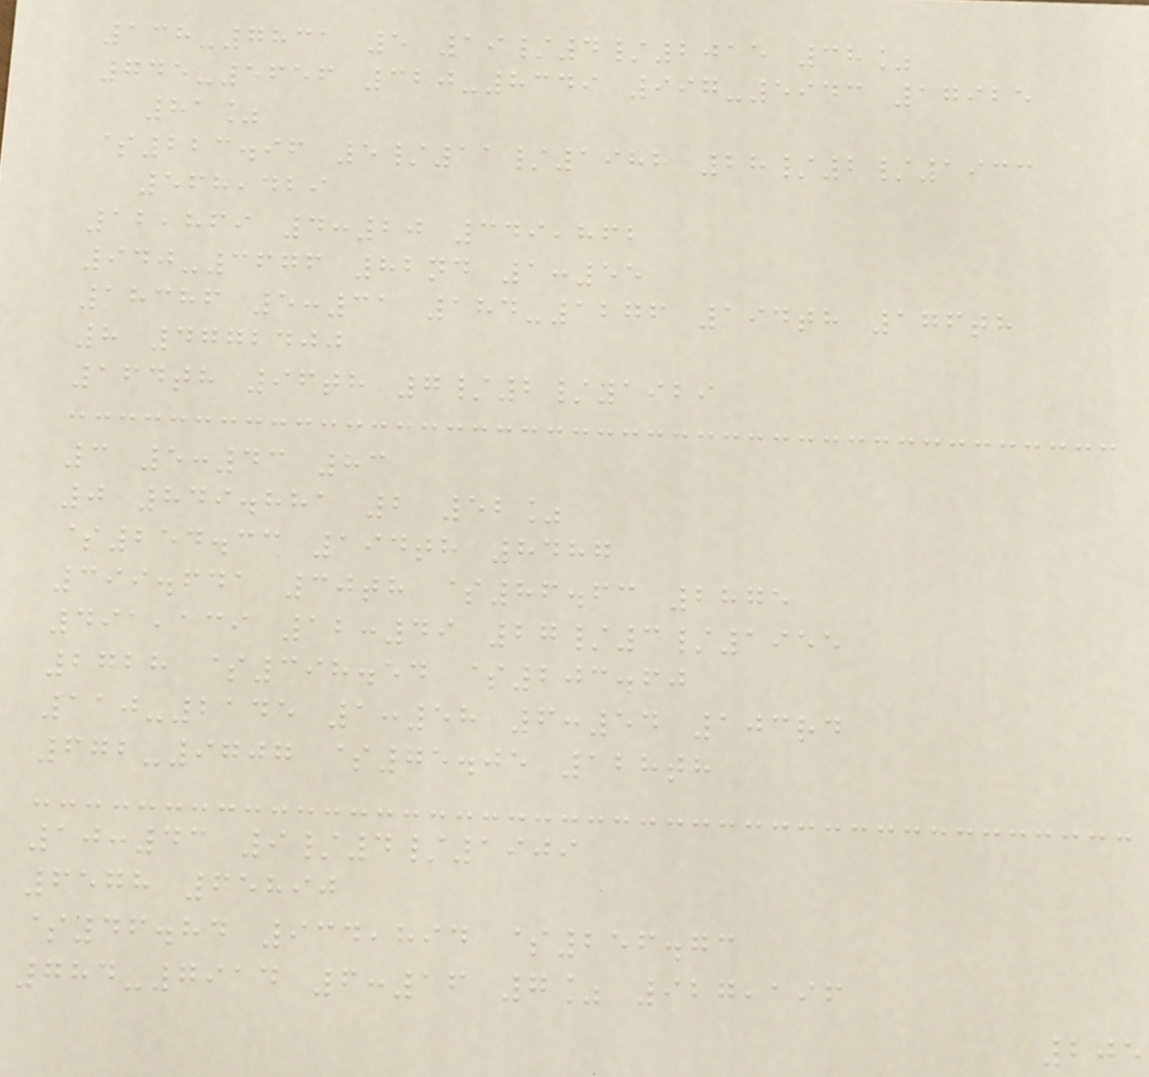138-7831 5 19/4/2015 38%
745-5656 320-8349 997-5943 17925
81%
$223.96 5/11/1988 28/2/1933
568,429
12,869 4:20 349,862
940-3676 82nd 1:55
18386 5:31 184-1276 194th 176th
8 4772400
164th 96th 7/2/1929
3 5:43 83
0 849.881 2 52%
$254.33 194th 8487
399.641 30th $86.63 2875
491,139 12:49 27/3/1955
2728 $398.54 $203.60
110-2145 1:58 6:54 103rd
672-9707 $75.05 128th
10:43 9/4/1909
6578 65890
$46.84 934,894 $256.73
784-7914 6:16 7% 927,196
205
